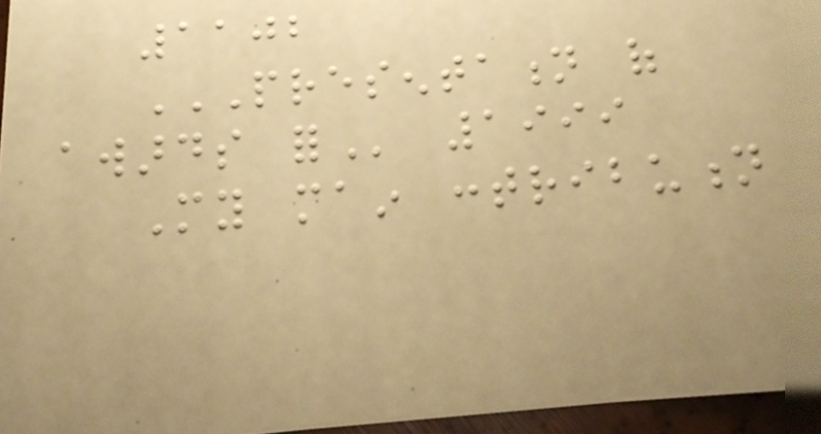1102
PRESENTATION OF
AWARDS FOR 1999
My main contribution
